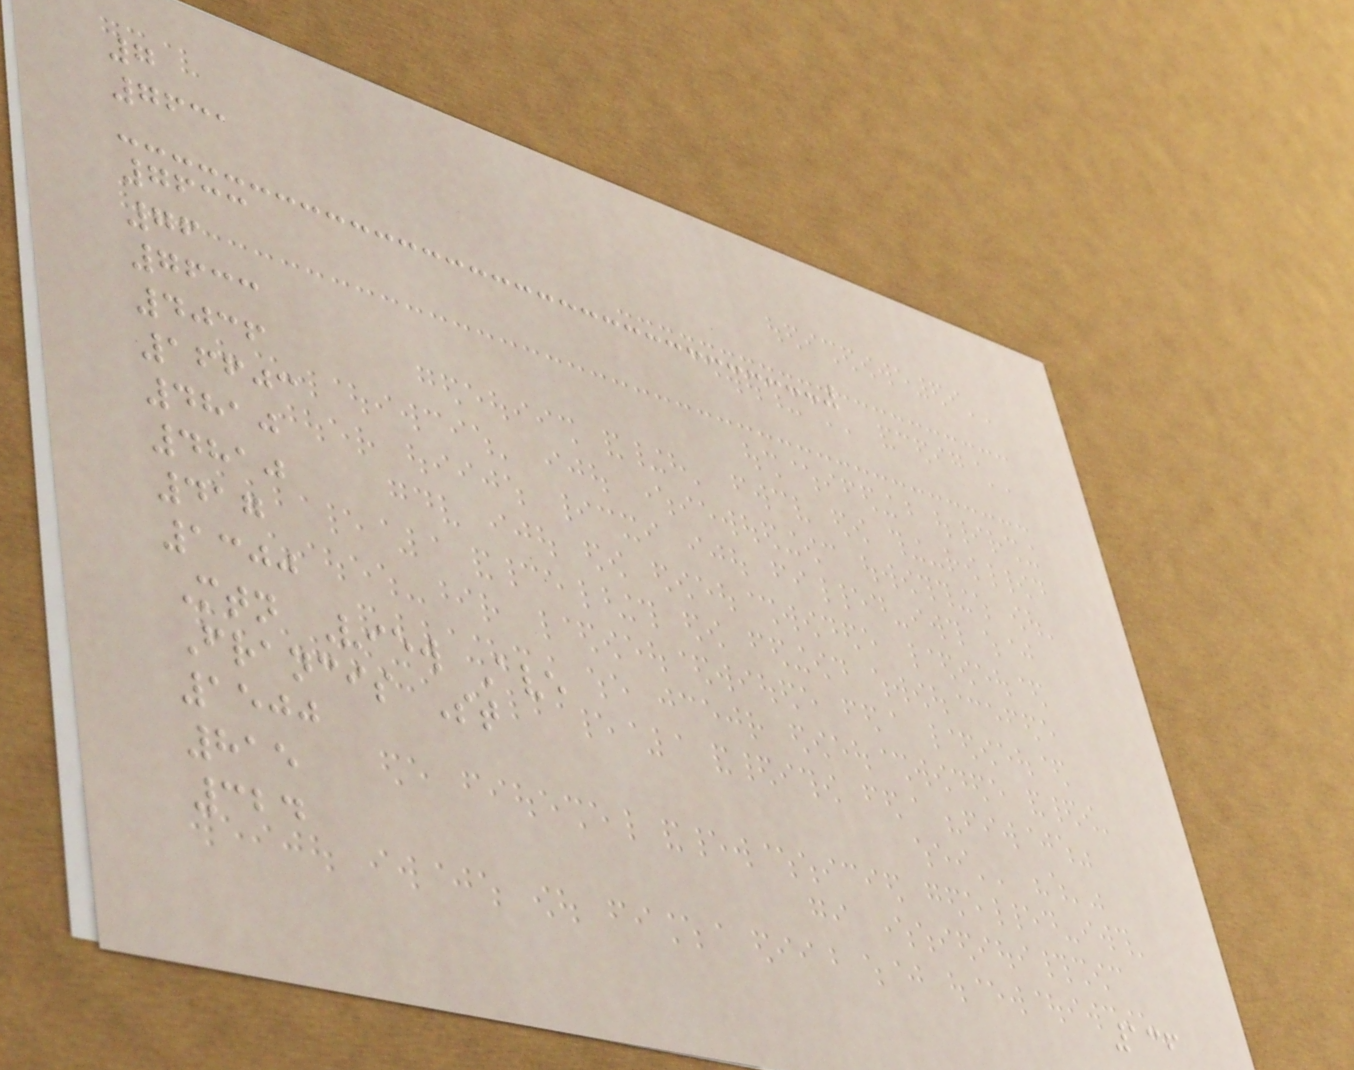7
7631
7633
76
7633
4036
16603
4810
4810
417
1300
Mtn View Ave
Francis St
1500
815
324
136
